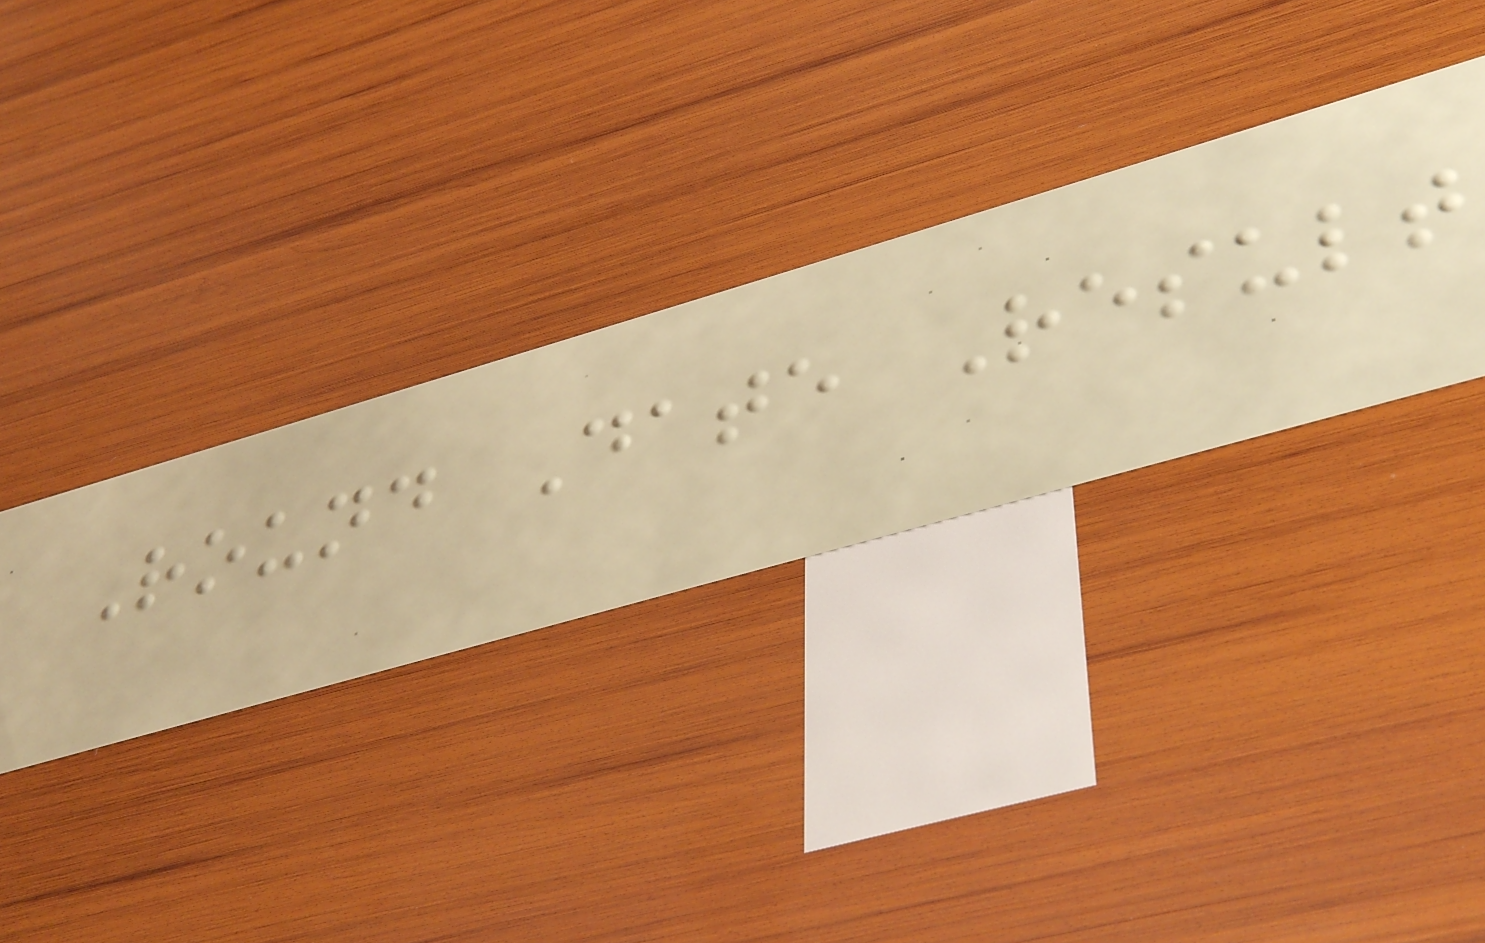Round Date Result
